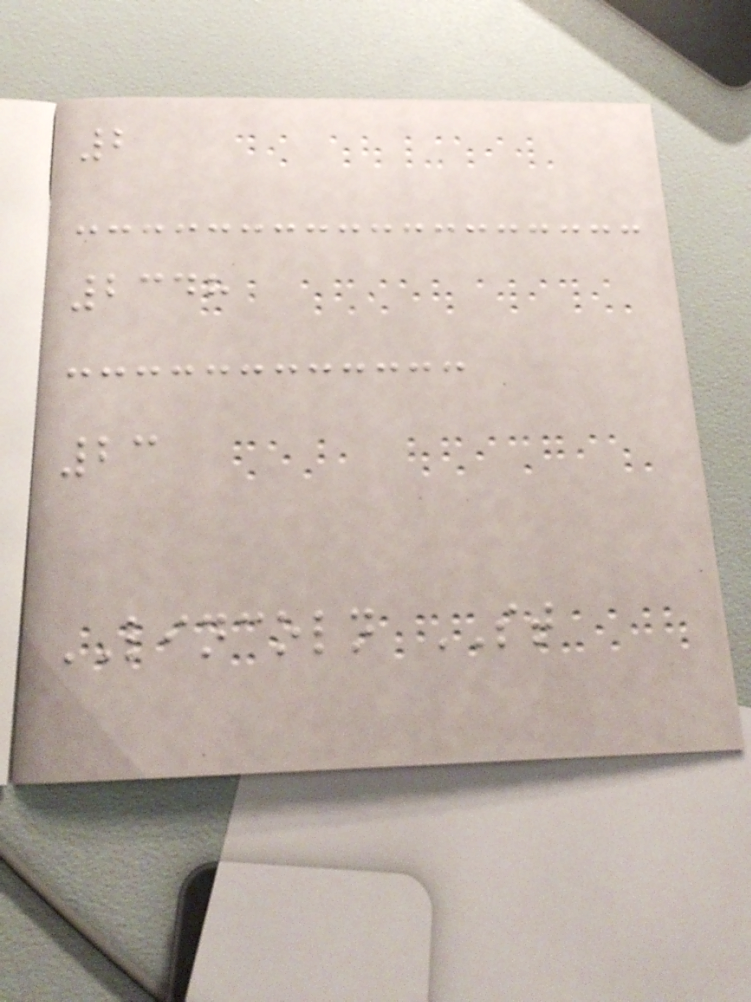2
2348
23
LINCOLN ST
